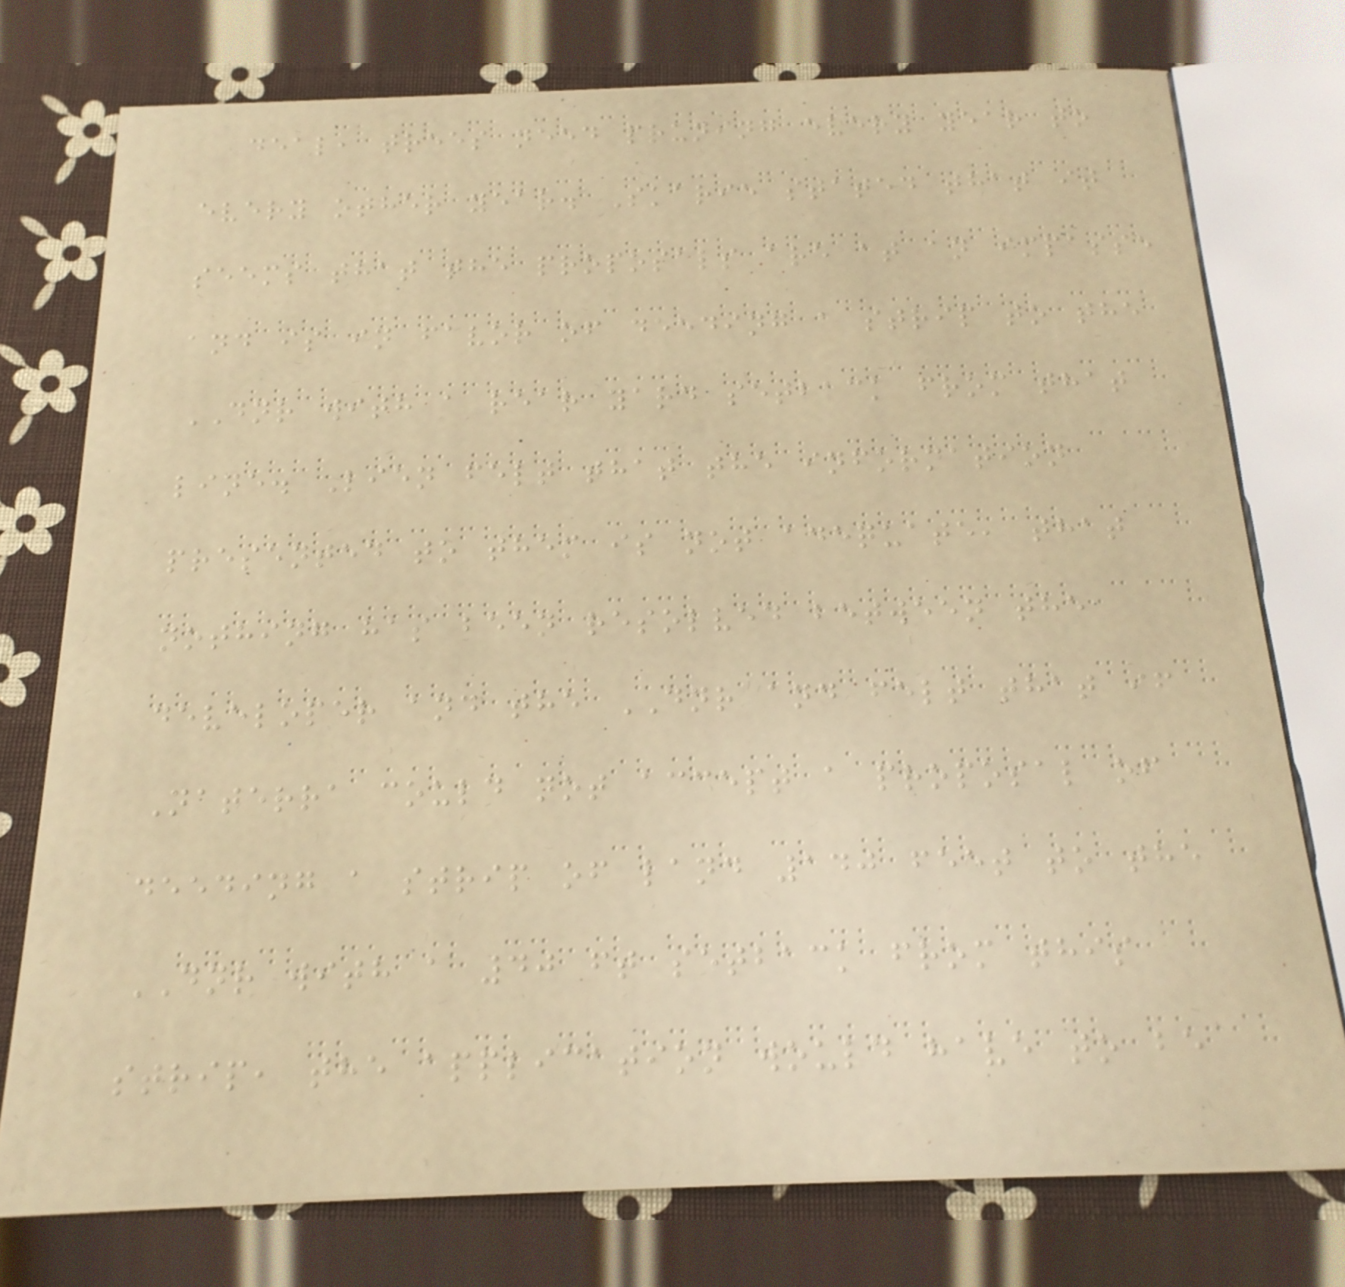deal, trees need pruning every year to
every other year. Skarie stated that it
seems that the proposals are at an impasse
and is in favor of deeding a strip to the
DNR with a rear yard setback from that
line. Lien felt that the information
presented to them is not adequate, that
nothing has been resolved between the
developer and the DNR and felt that if
Naterra could not accept a proposal of
deeding a strip of land 140 feet to the
DNR with a 40 ft setback from this
strip, the application would have to be
